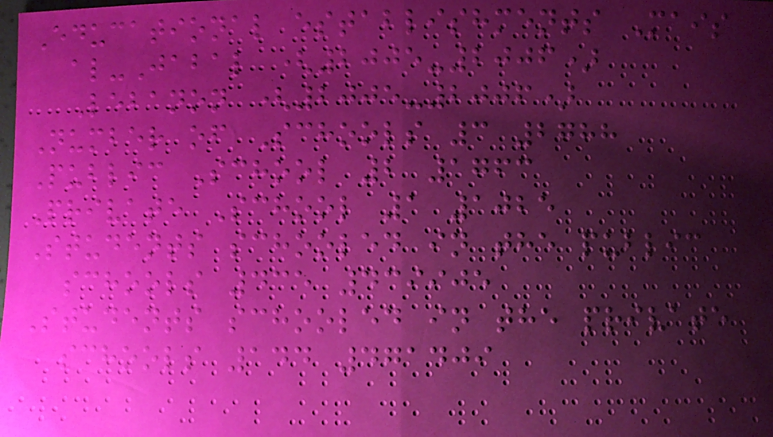Educational establishments Mais
al-Jabal (2005-2006)
Lebanon (2005-2006)
Number of Schools 3 2788
Public School 2 1763
Private School 1 1025
Students schooled in the public
schools 435 439905
Students schooled in the private
schools 144 471409
